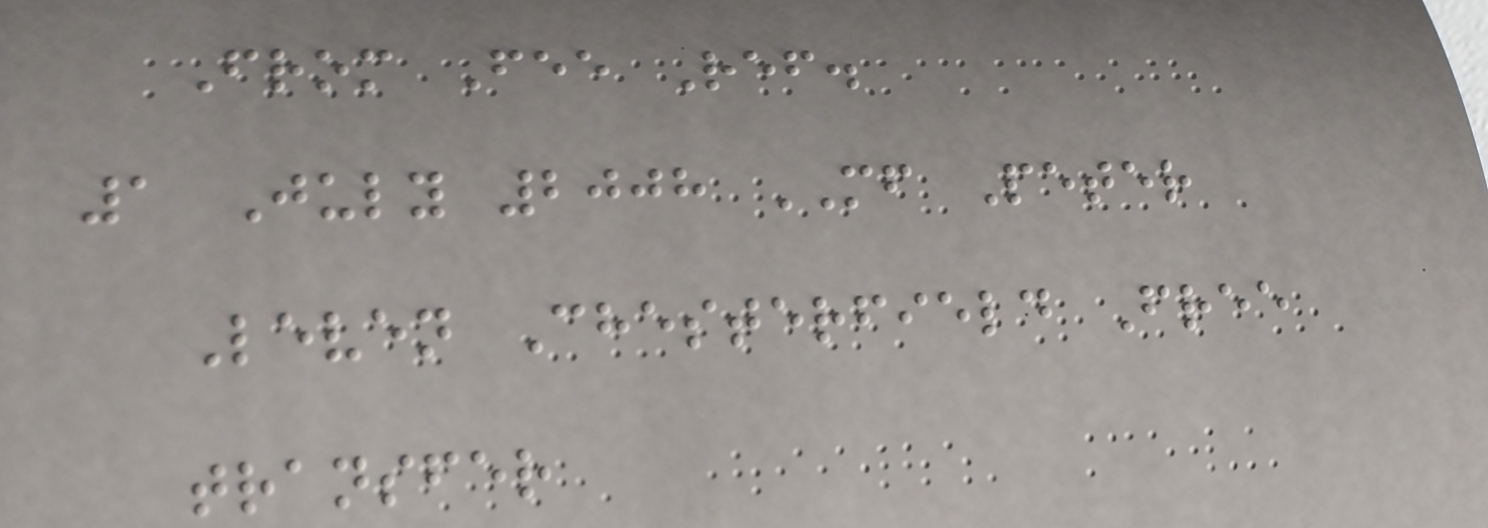From Fee Ref.
1 July 2008 MF Peter
Leven Chesterfield Free
transfer
